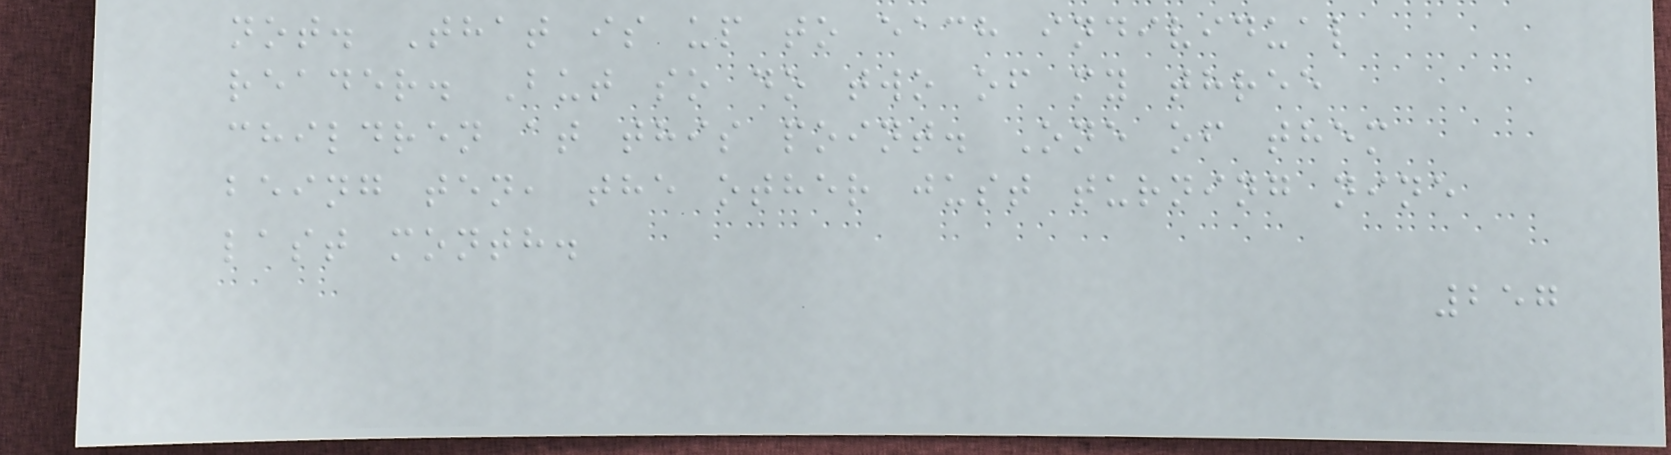not. That is up to each individual
reader. But so do two of my three
children at this point. One of them
being ten, the other just turning nine
last month.
257
